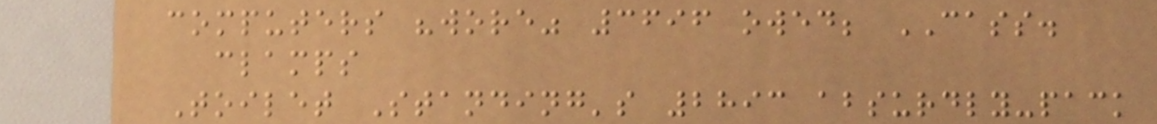computers "wore" 3696 owed; CASS.
clamps
Toilet Standing's 2893 absurdly-pack
